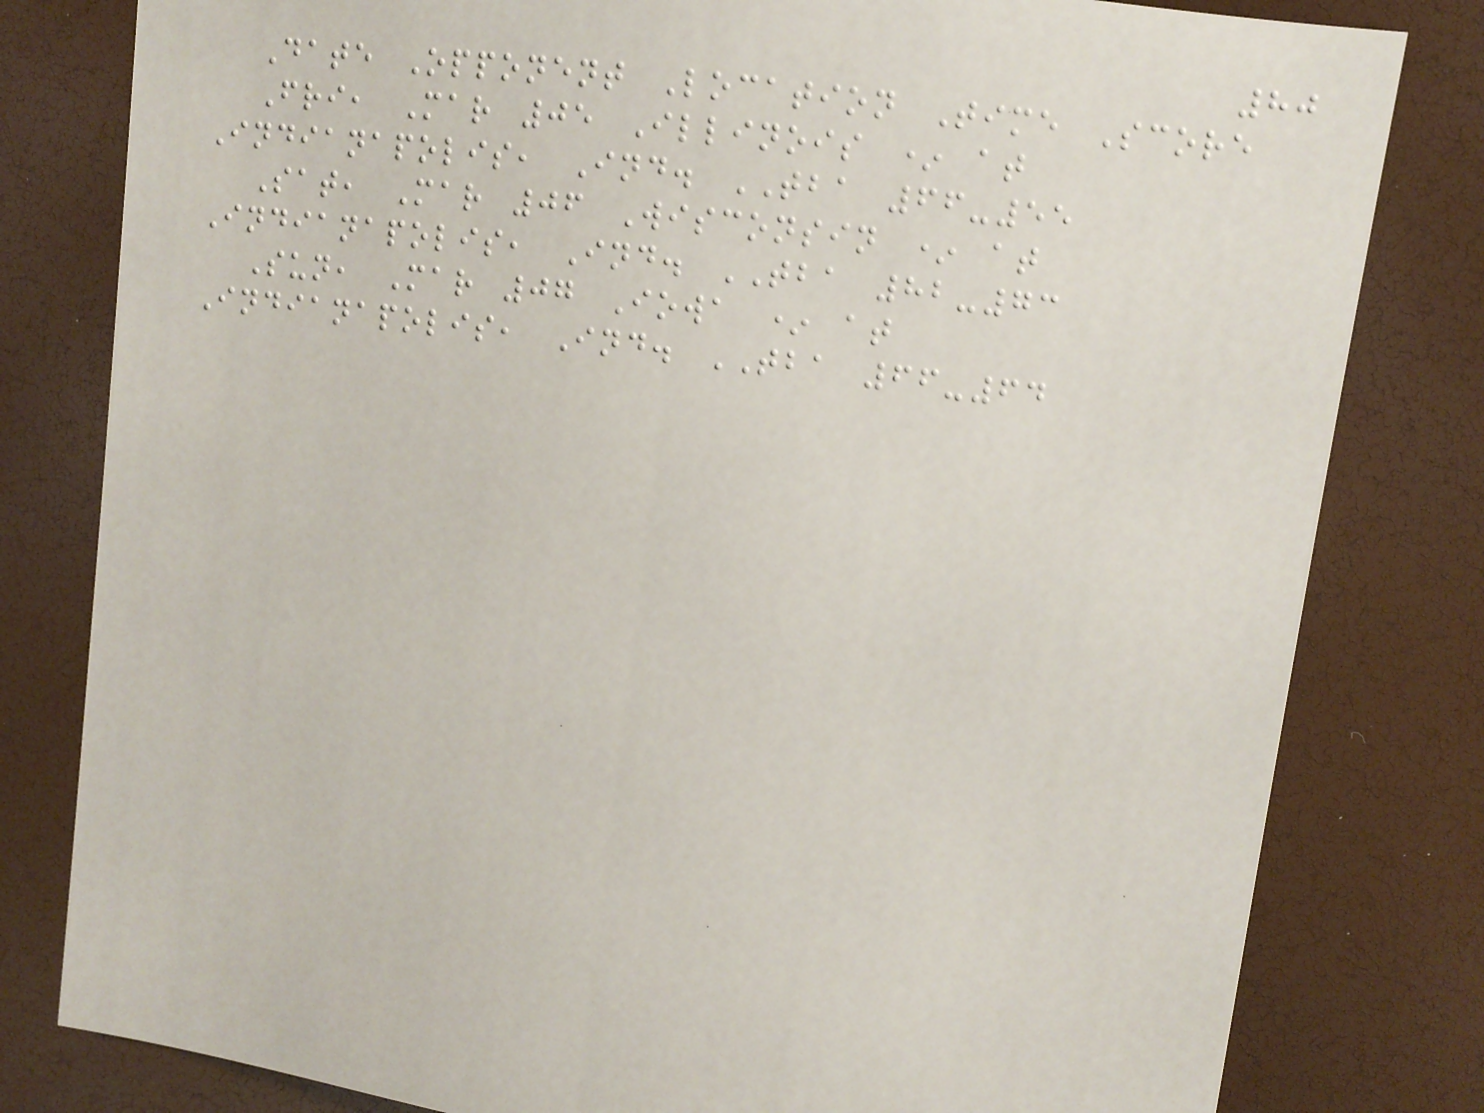80
Date Opponent Location Time Score
Fri, Mar 05 Illinois * at
Indianapolis, Ind. TBA 66-55
Sat, Mar 06 Wisconsin * at
Indianapolis, Ind. TBA 82-73
Sun, Mar 07 Iowa * at
Indianapolis, Ind. TBA 66-64
